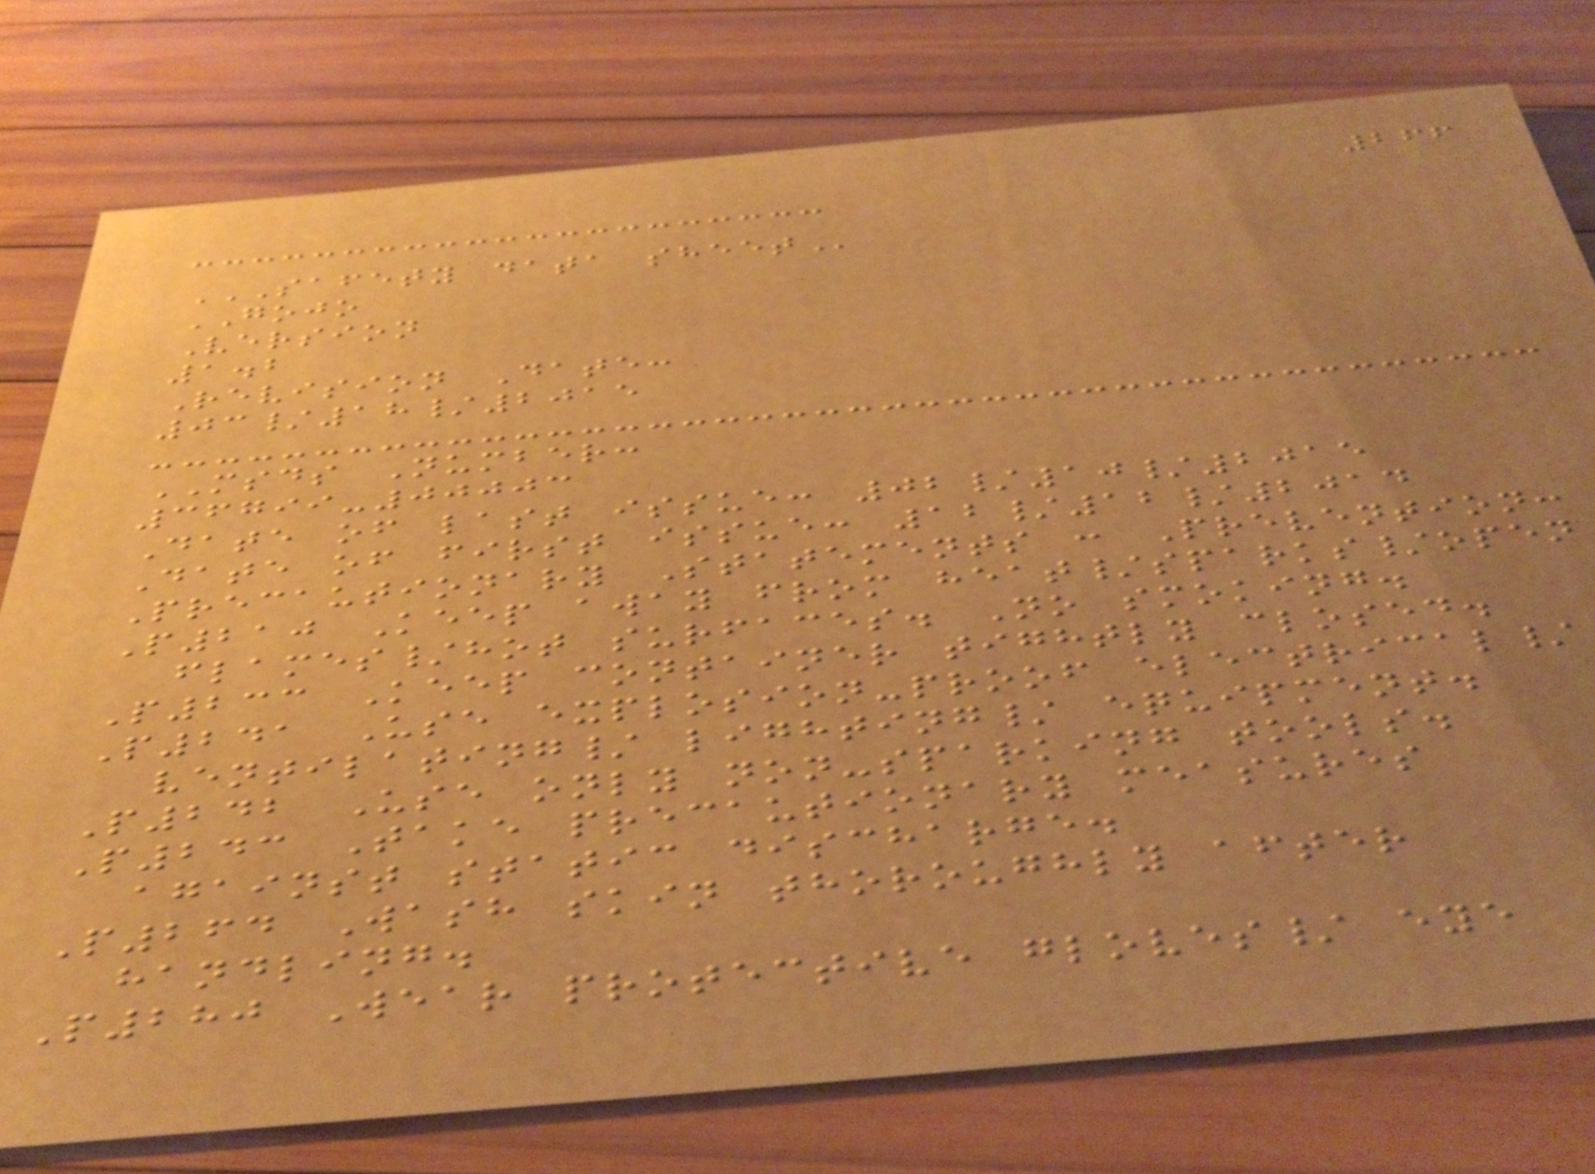266
SAFETY DATA SHEET
GOJO
Version
1.2
Revision Date:
03/18/2015
MSDS Number:
36799-00003
Date of last issue: 02/10/2015
Date of first issue: 12/12/2014
Precautionary Statements : Prevention:
P210 Keep away from heat/sparks/open
flames/hot surfaces. No smoking.
P233 Keep container tightly closed.
P241 Use explosion-proof electrical/
ventilating/ lighting/ equipment.
P242 Use only non-sparking tools.
P243 Take precautionary measures
against static discharge.
P264 Wash skin thoroughly after
handling.
P280 Wear protective gloves/ eye
